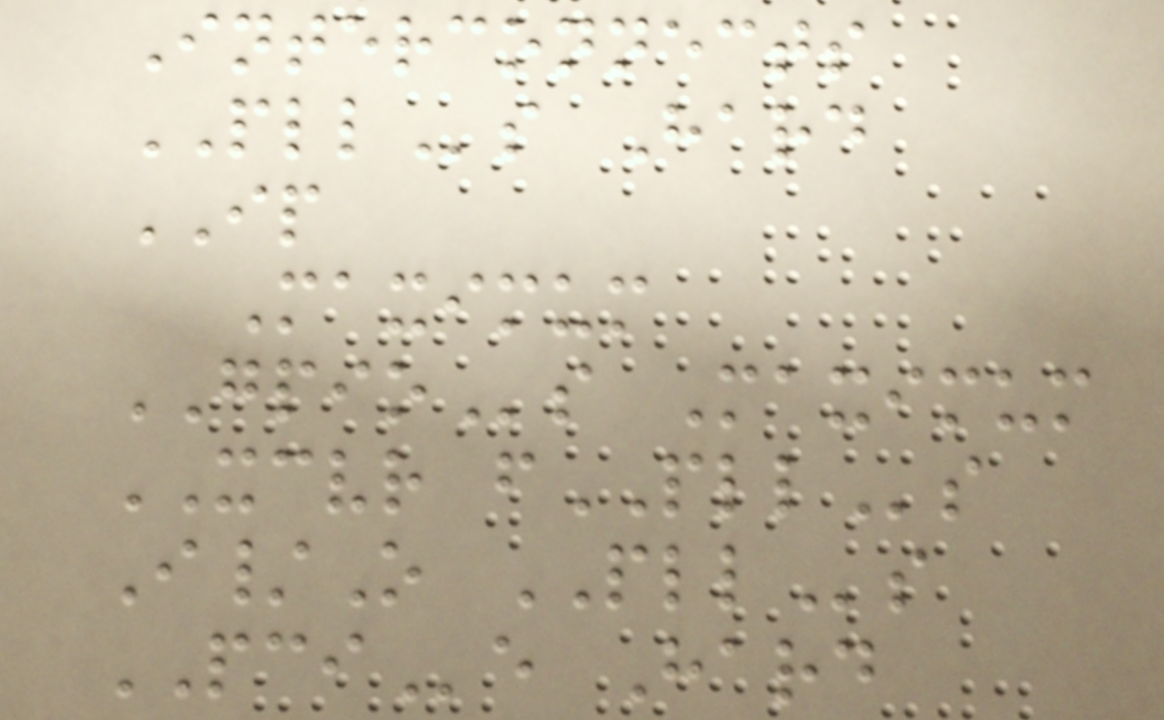Interconnects
PLLs Hard
IP
Maximum
GPIOs Maximum
XCVR fPLLs
I/O PLLs
PCIe Hard
